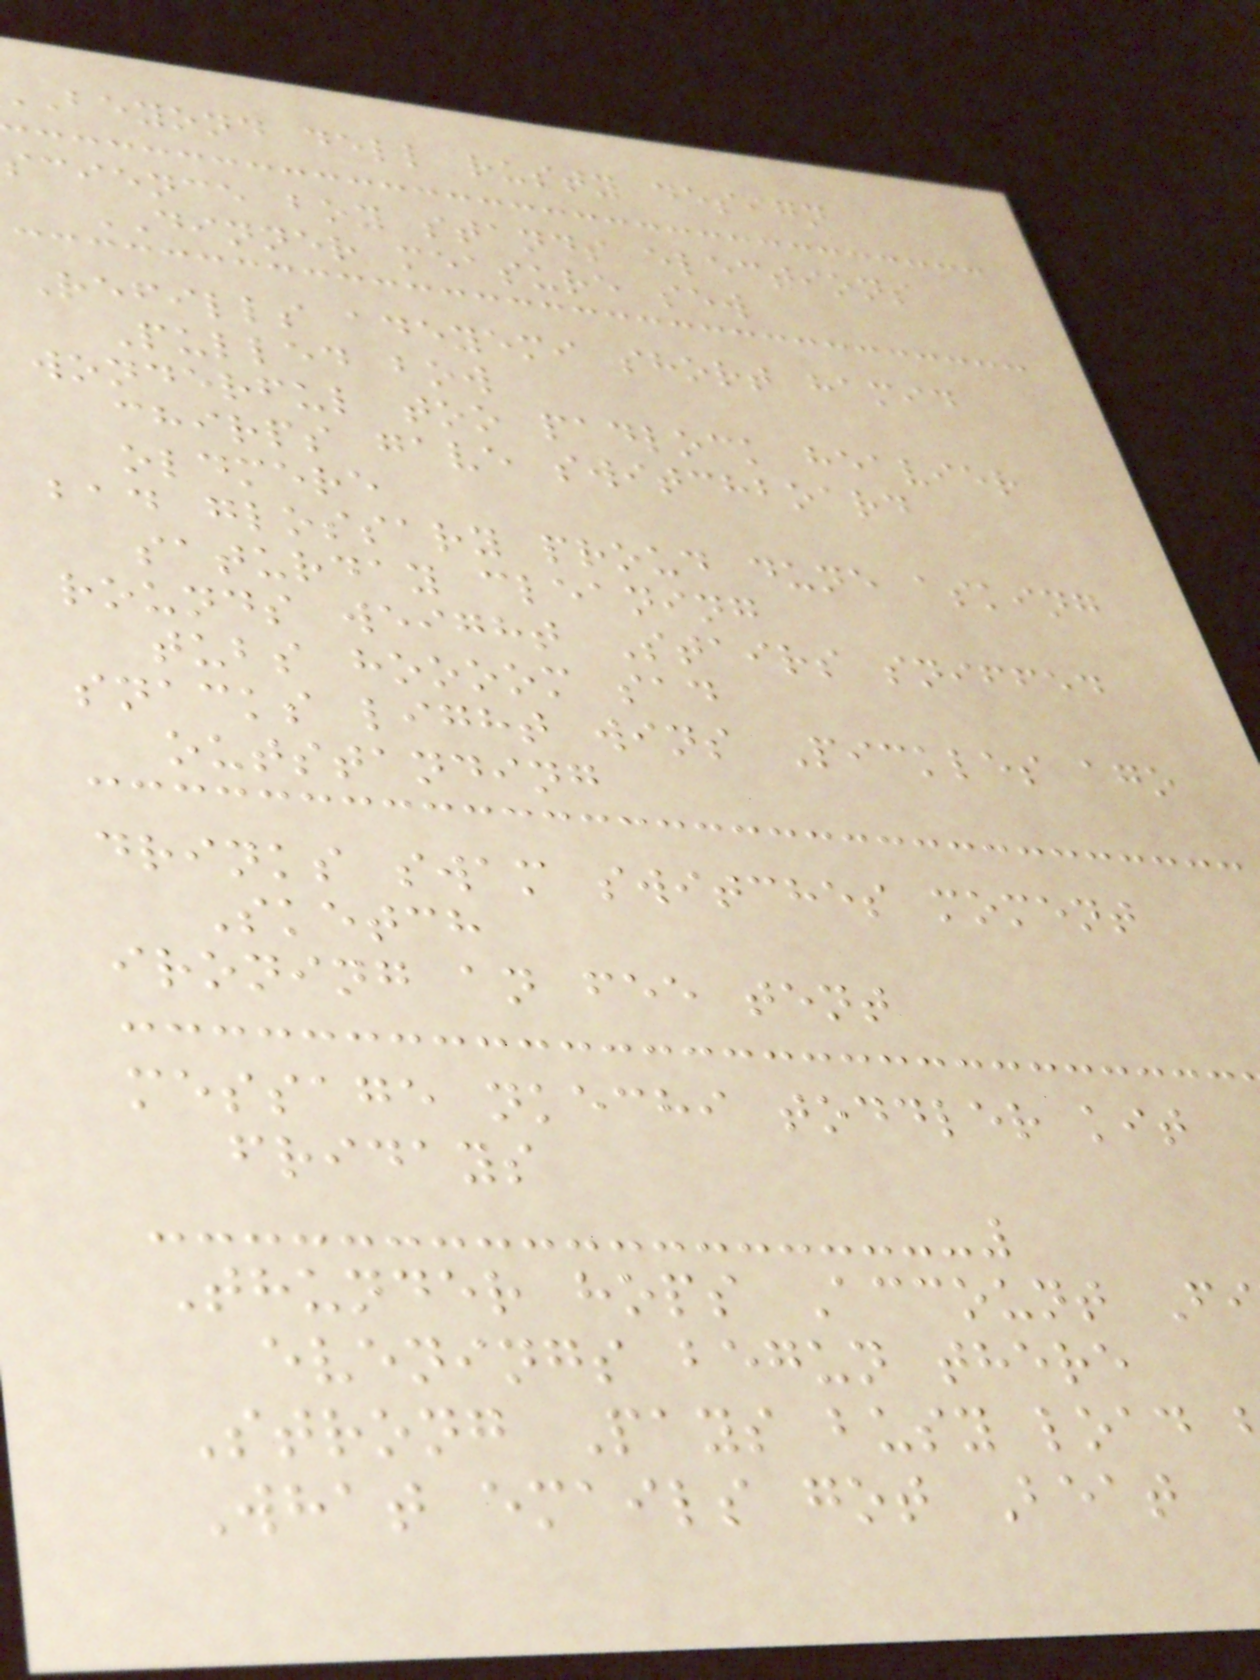beyond dell rusty design
science boy stands elections
DINNER measure sew
Refills adeyemi short hamid
Pulled bow
wonderful too padlock heavier
chirps gave switchboard
oldmere
bad glossary proud dune asking
saturday cleaning
rounds weight Stairs sniffed
tubs hoooom sad
snacks light wins Pickles ago
outstanding
drinks swam switches moment
Sketch
ironing an fee tent
message nkechi toddler kit
fridays
Thunder hops Account F
evenings begun there
Strong Pays busy load
What emails got Beat
